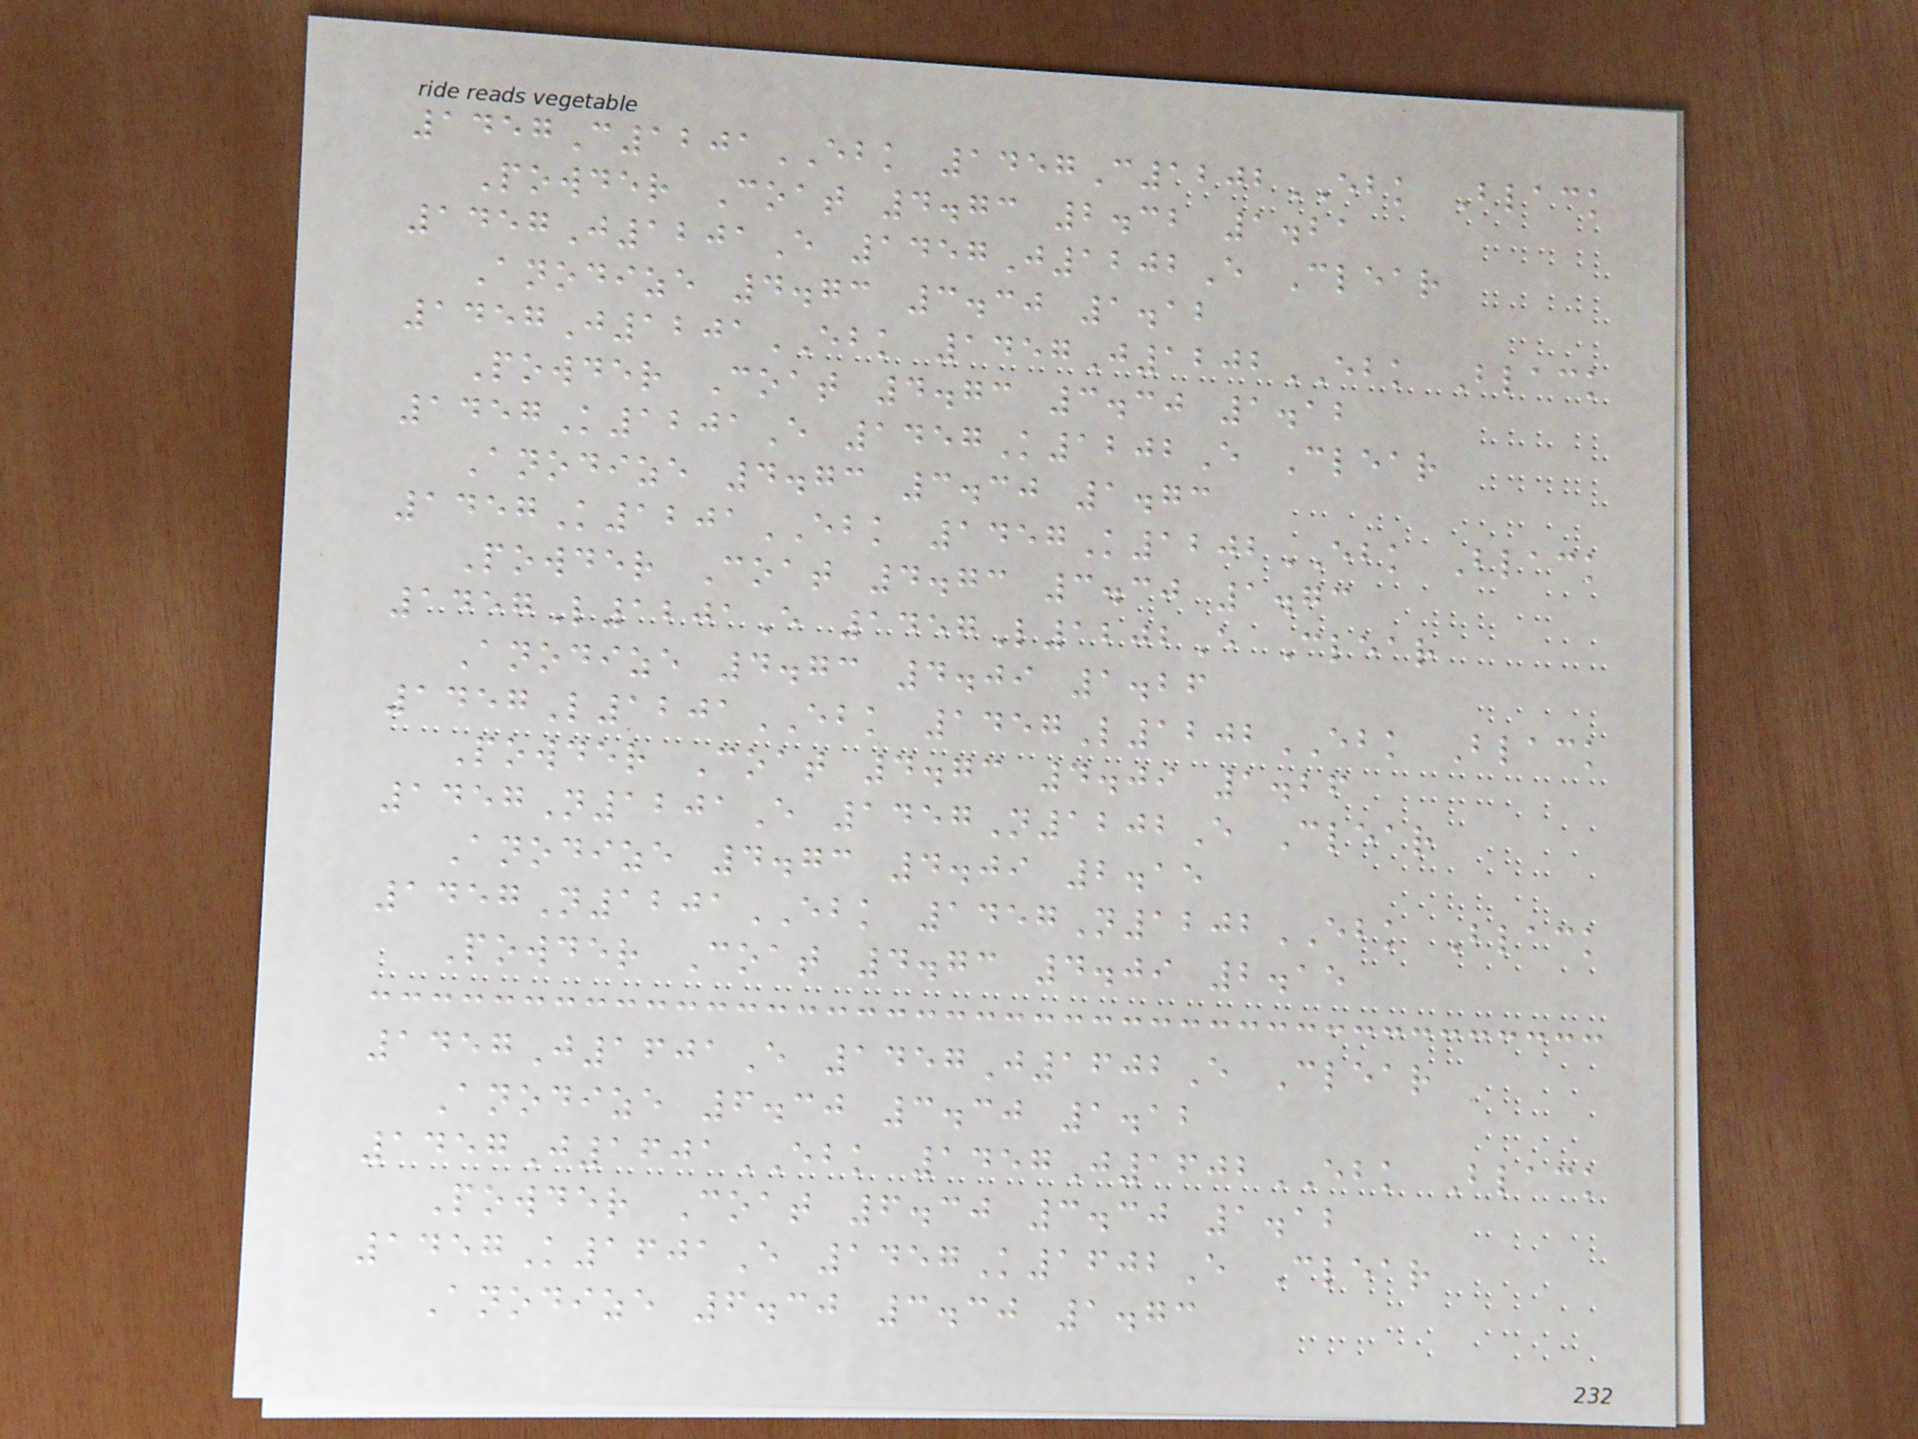1457C1201EBK 1457C1202EBK Black
Powder Coat 4.73 2.32 1.21
1457J1201E 1457J1202E Clear
Anodize 4.73 3.30 1.12
1457J1201EBK 1457J1202EBK Black
Powder Coat 4.73 3.30 1.12
1457K1201E 1457K1202E Clear
Anodize 4.73 3.30 1.73
1457K1201EBK 1457K1202EBK Black
Powder Coat 4.73 3.30 1.73
1457L1201E 1457L1202E Clear
Anodize 4.73 4.09 1.26
1457L1201EBK 1457L1202EBK Black
Powder Coat 4.73 4.09 1.26
1457N1201E 1457N1202E Clear
Anodize 4.73 4.09 2.15
1457N1201EBK 1457N1202EBK Black
Powder Coat 4.73 4.09 2.15
1457J1601E 1457J1602E Clear
Anodize 6.30 3.30 1.12
1457J1601EBK 1457J1602EBK Black
Powder Coat 6.30 3.30 1.12
1457K1601E 1457K1602E Clear
Anodize 6.30 3.30 1.73
